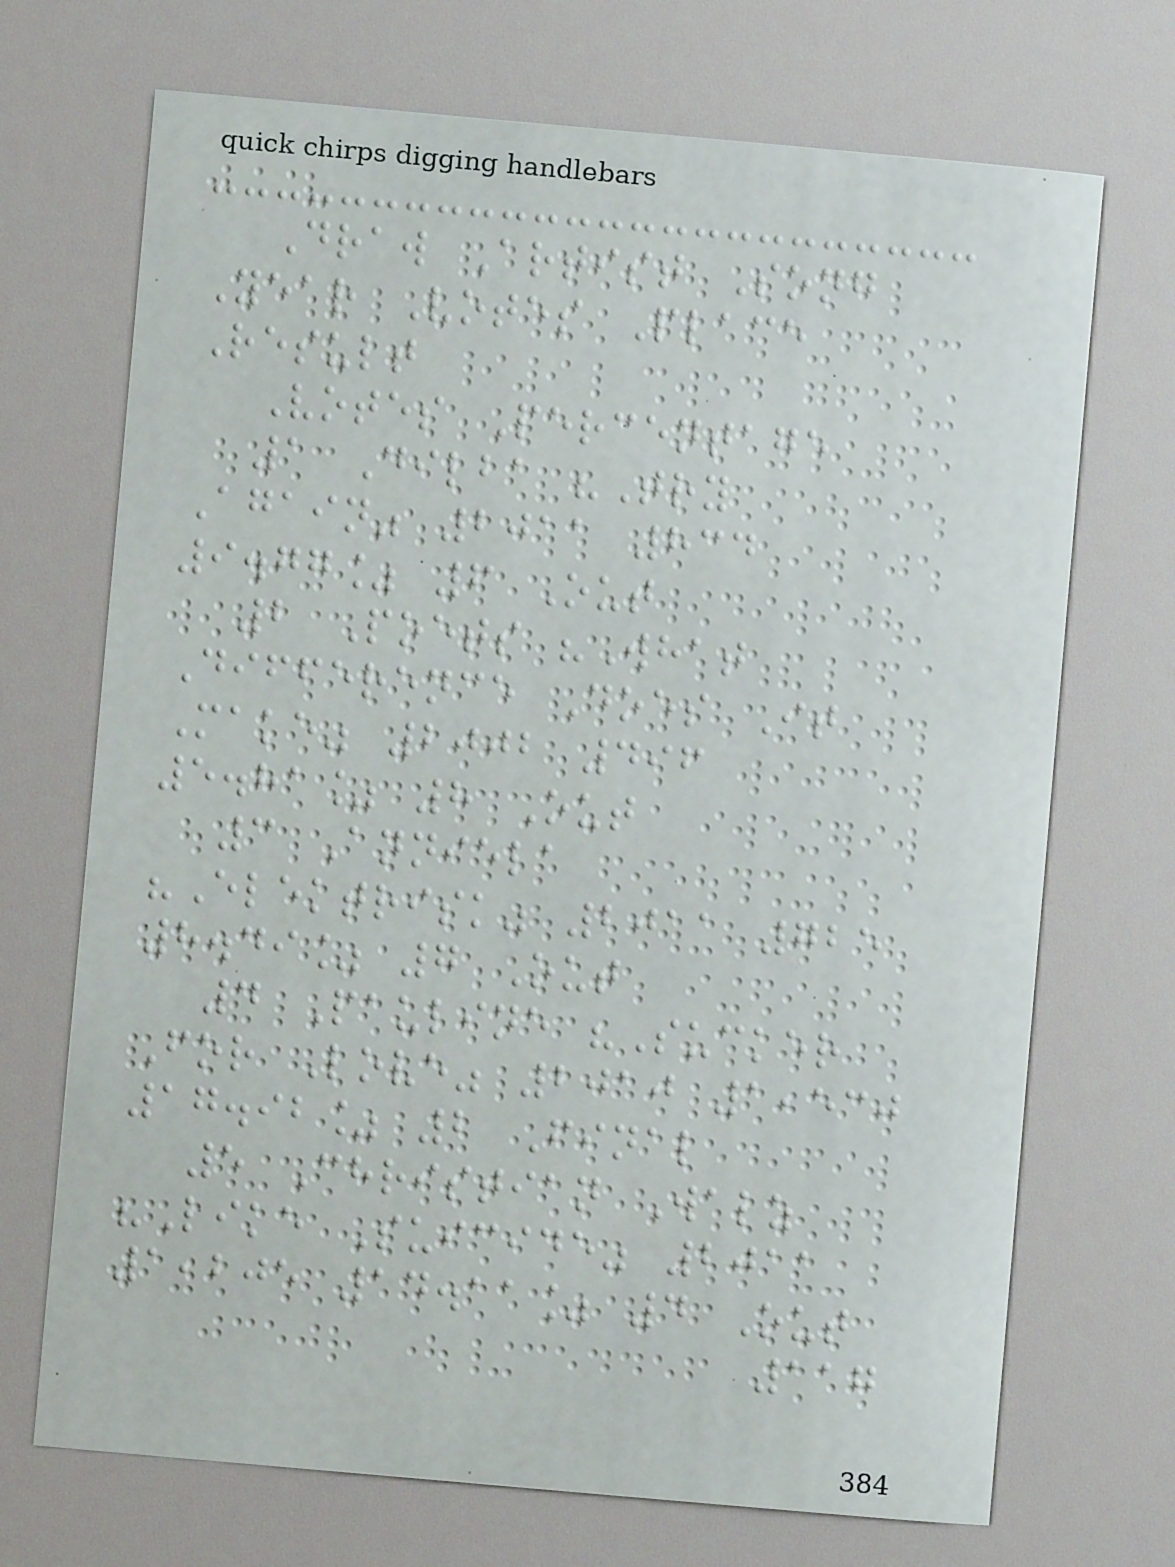Draw Artist Song
Year Votes Place
Result
Votes Percentage
1 Dilba "Try
Again" 2011 834
9.77% 6 Out
2 Poets "What
Difference Does It
Make" 2002 496
5.81% 8 Out
3 Anniela
"Elektrisk" 2011 725
8.49% 7 Out
4 Pauline "Sucker
For Love" 2010 1,530
17.92% 2 Final
5 Christian Walz
"Like Suicide" 2011
1,205 14.11% 4 Out
117
